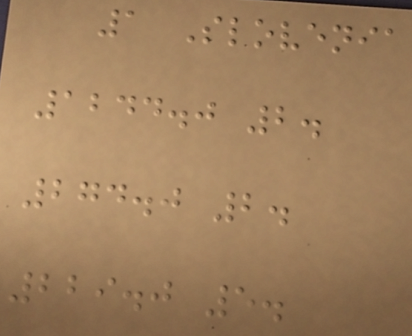1 Slovenia
1244.0 2.
274.0 2.
229.0 5.
